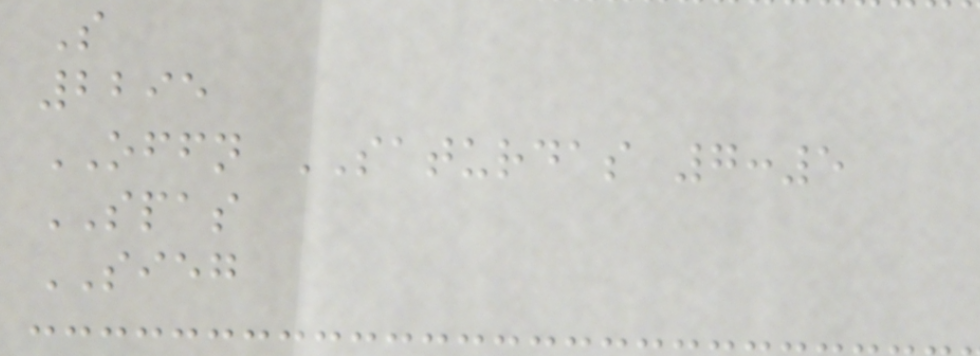S
2295
OFFN SATURDAS 7:5
SPAS
SIEG
